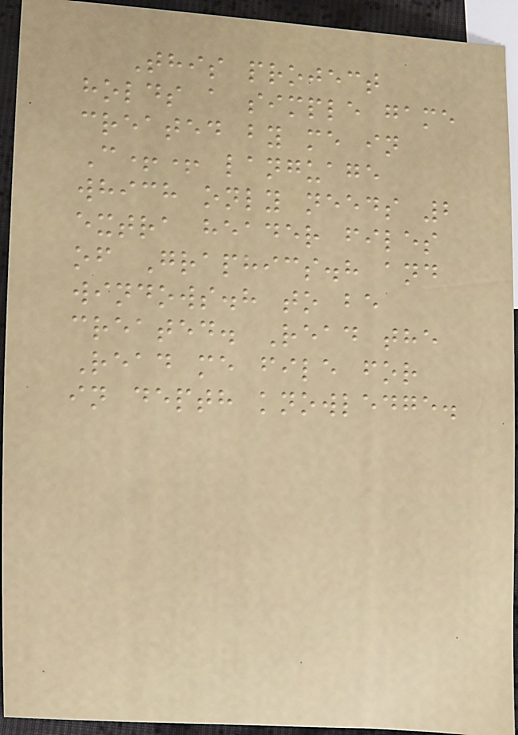This project
holds a simple game
created by me in
C++ language
which only needs 2
extra header files
of Graphics.h and
windows.h to be
created. Read the
Read me file for
in depth knowledge.
